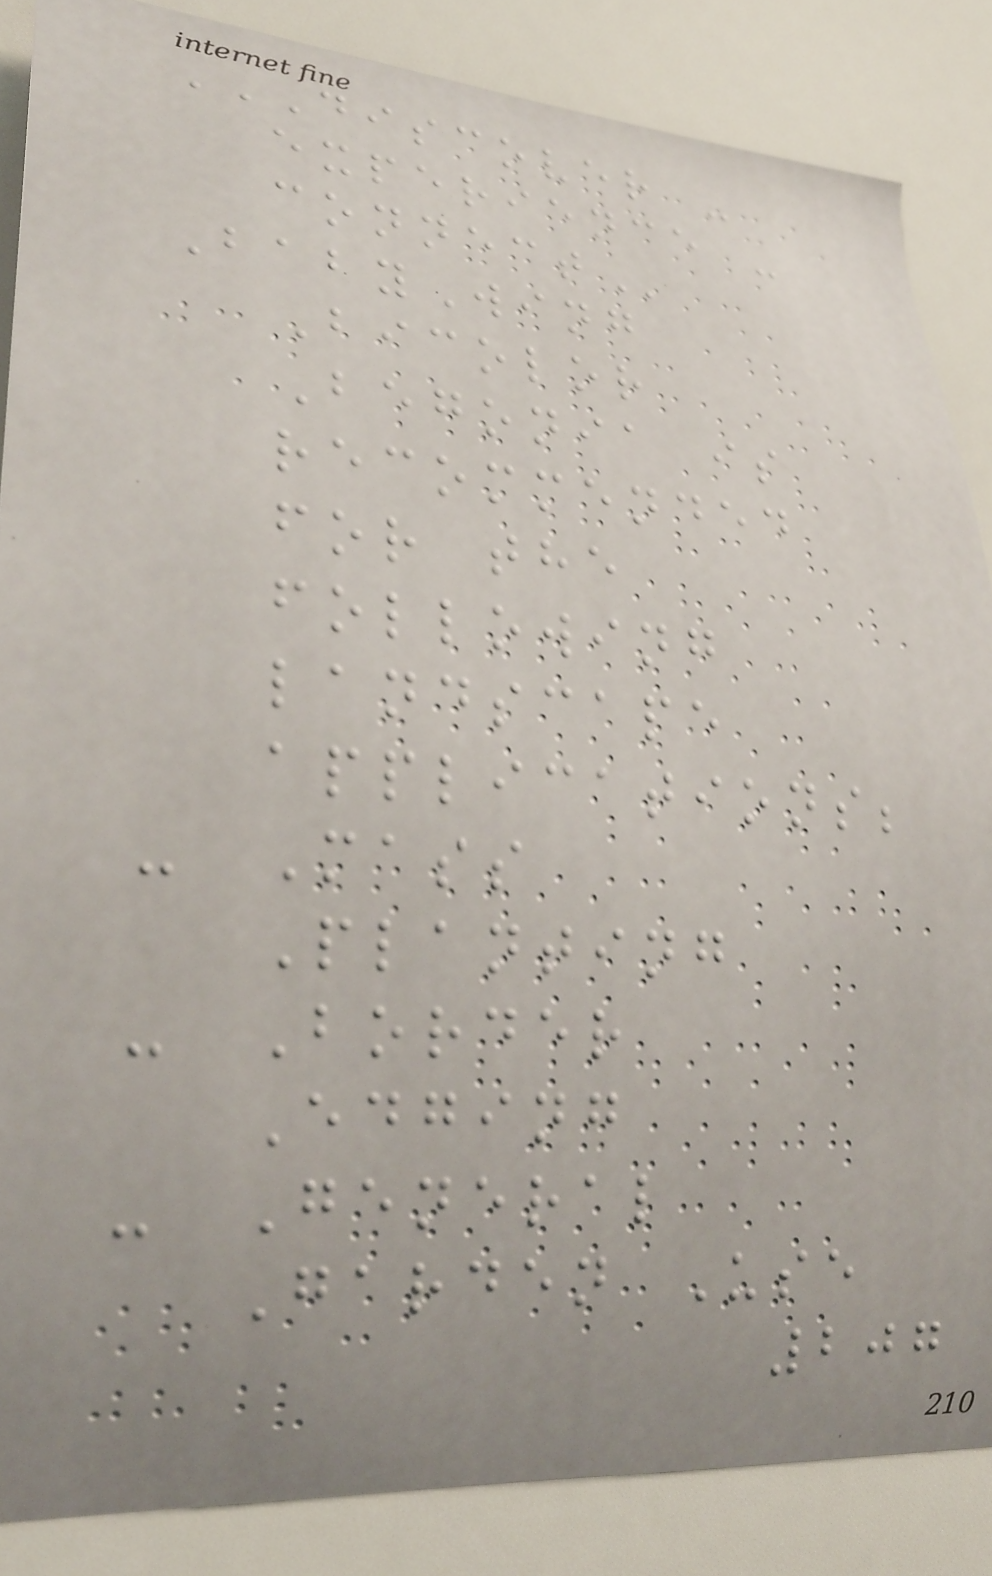DISCOVER -
EXPERIENCE -
CONNECT
BabyWing
Bicolor
Begonia is
recommended
for the
following
landscape
applications;
- Mass
Planting
- Border
Edging
- General
Garden Use
207
